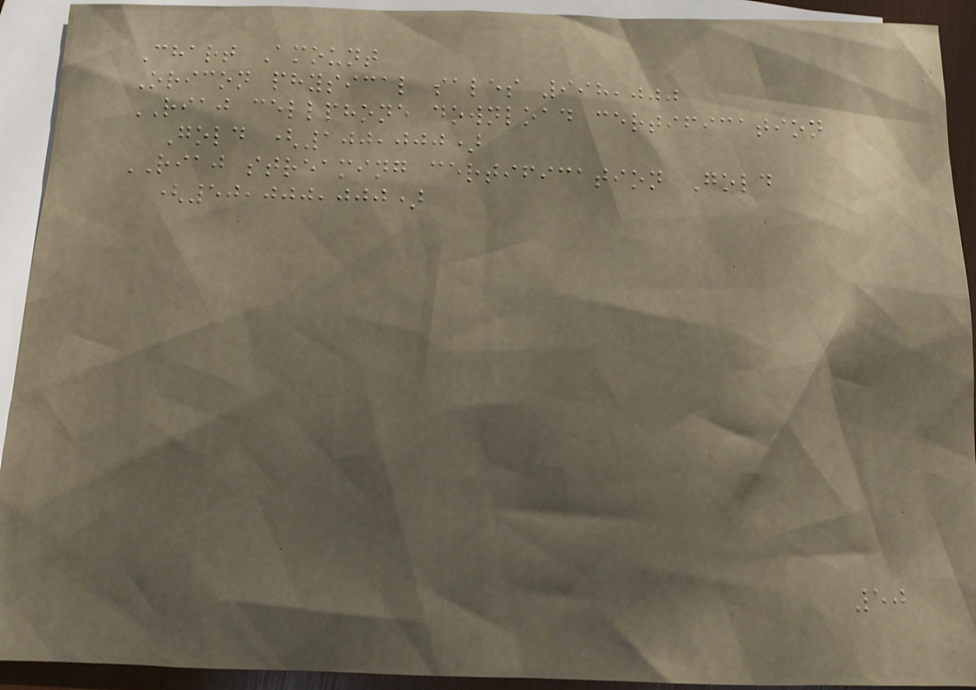Chart Amount
Oricon physical sales 998,000
RIAJ cellphone download certification
Gold (100,000)
RIAJ streaming certification Gold
(50,000,000)
50
